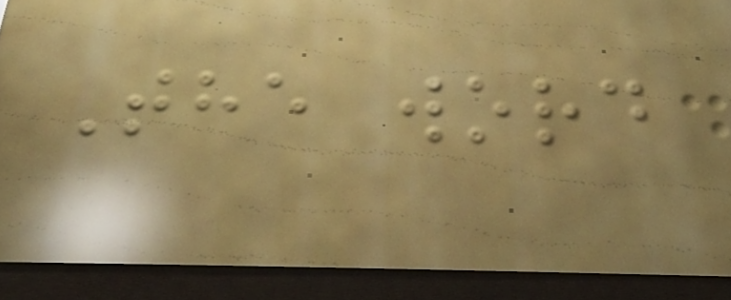The word
